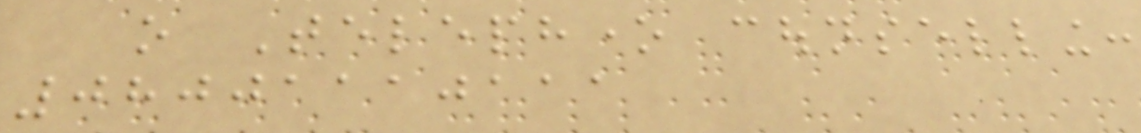o Telephone counselling:
08001110111
